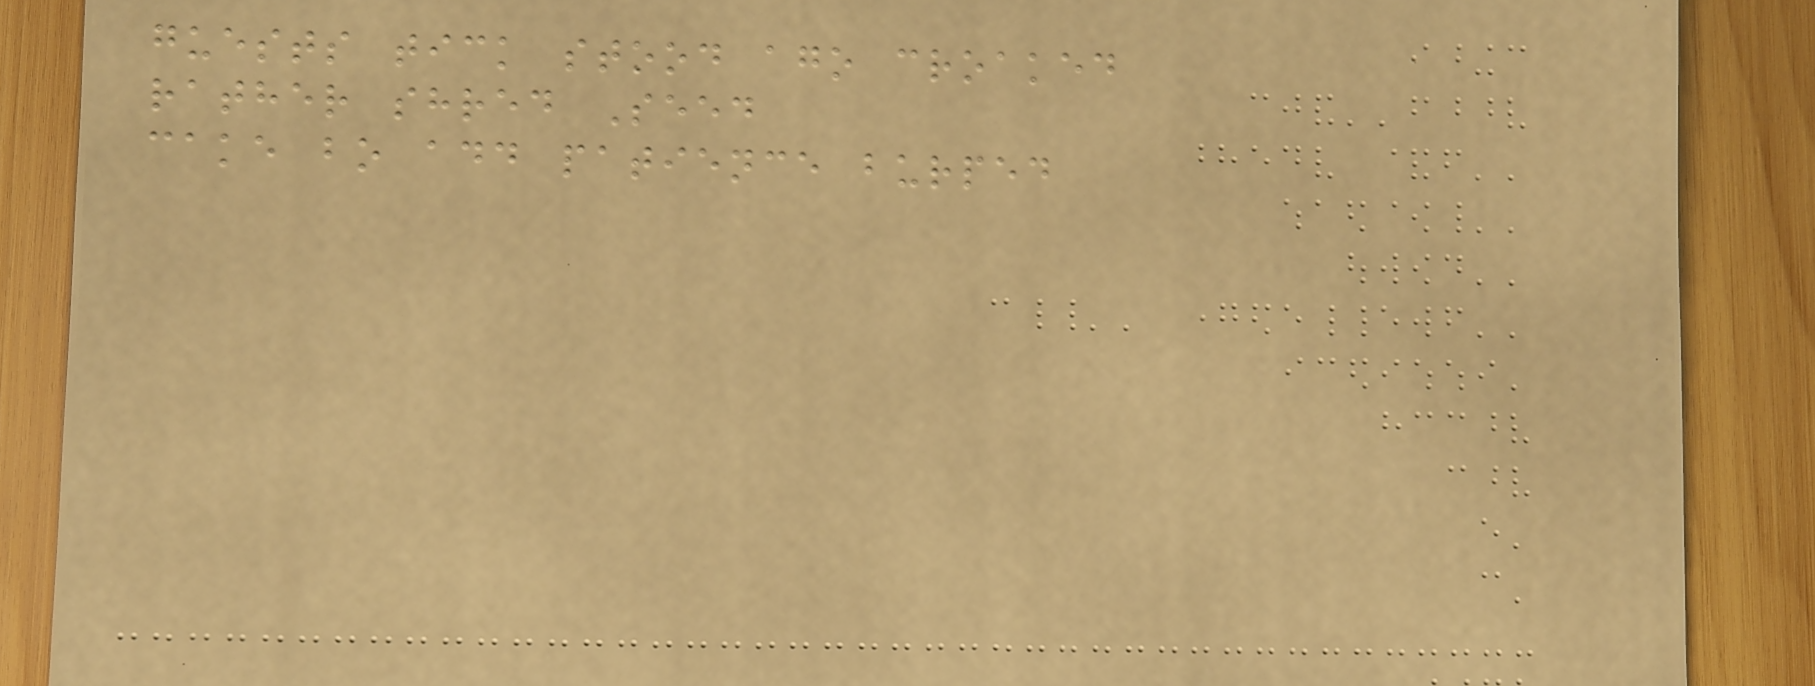guests tick stood ago croaked
rather shred Seed
cake bo add patience burped
